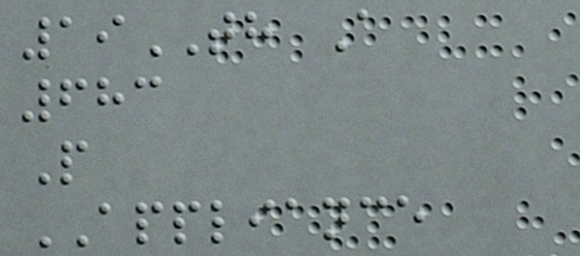19TH A
683
P
APPLIANCE
